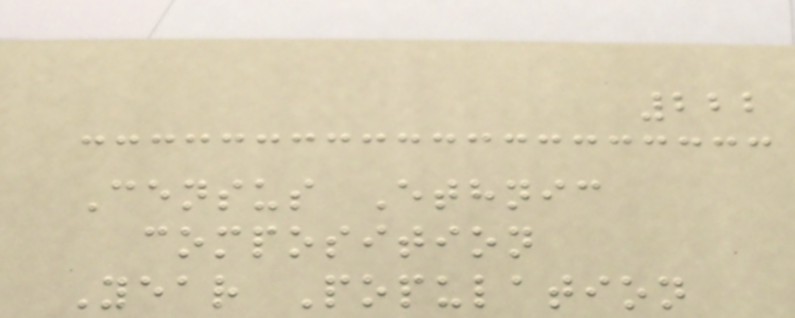222
Census Ethnic
composition
Year Population
